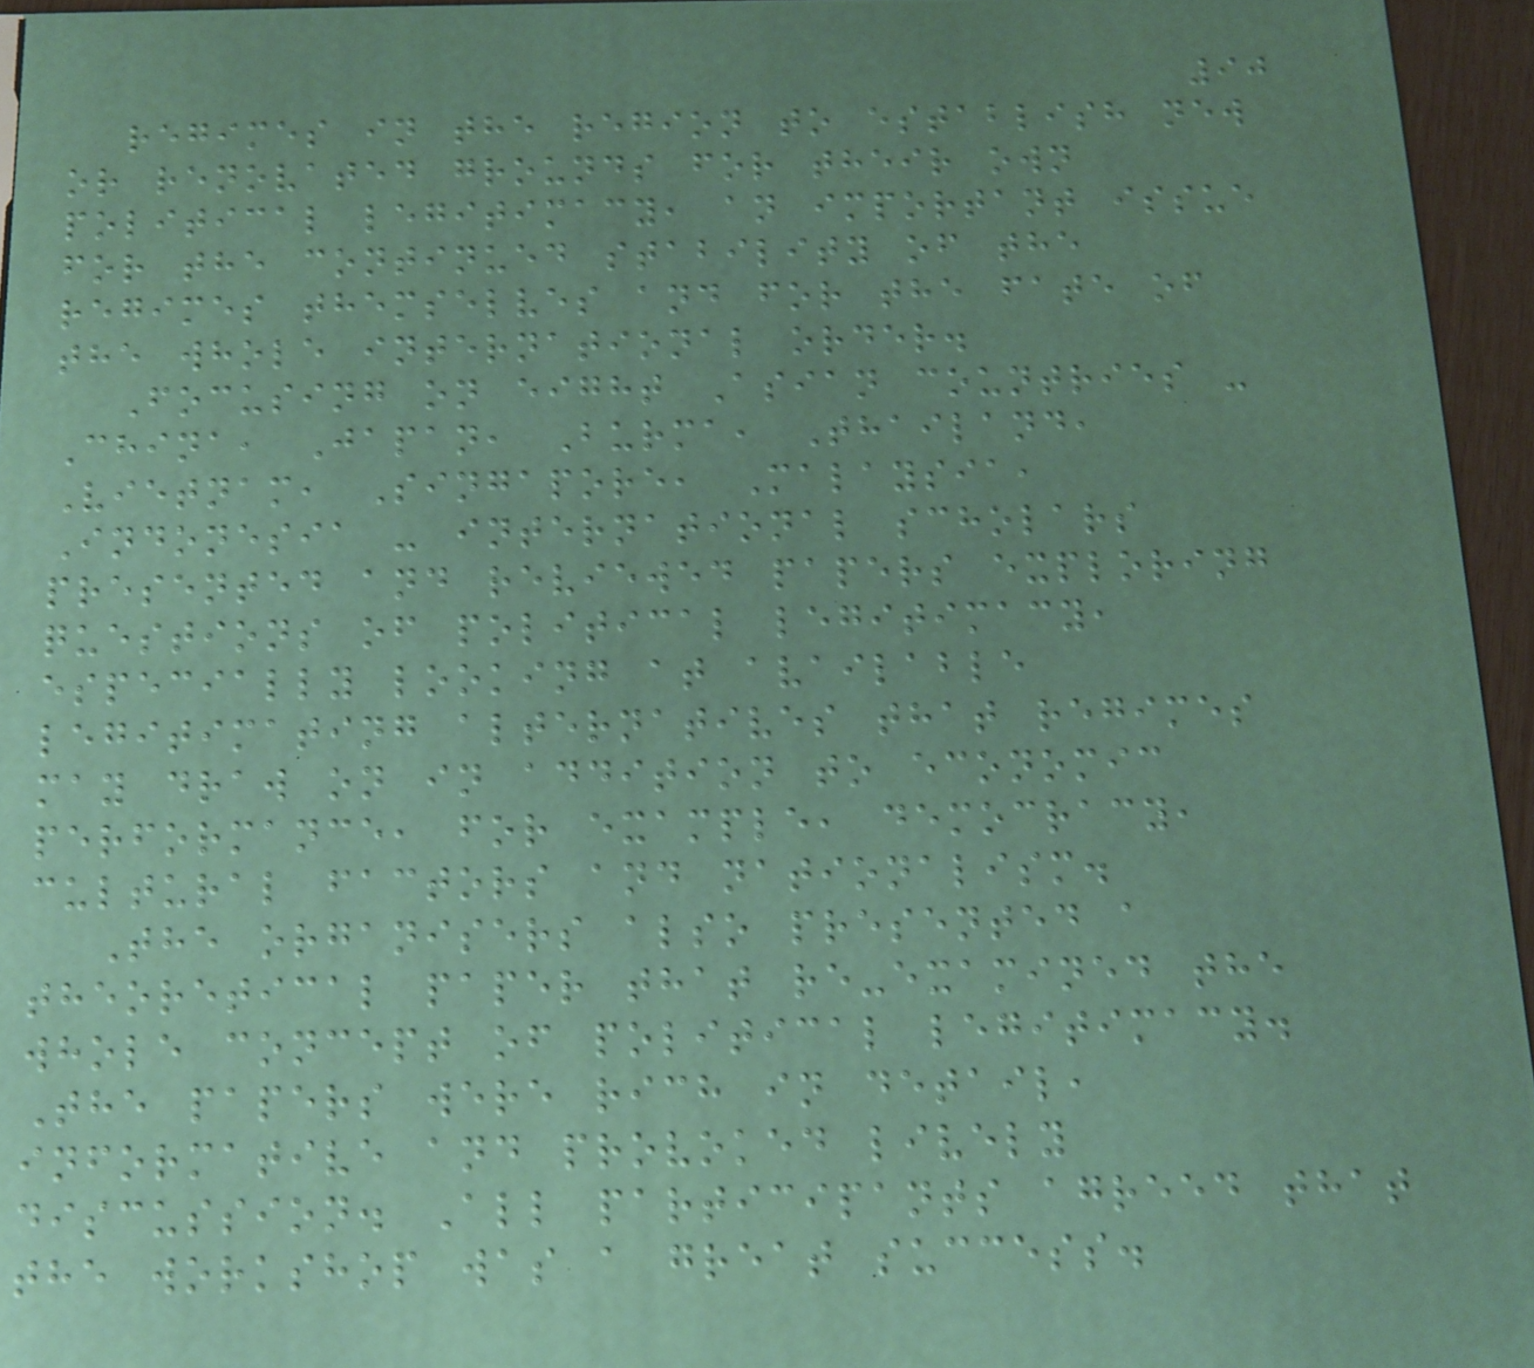90
regimes in the region to establish new
or renovated grounds for their own
political legitimacy, an important issue
for the continued stability of the
regimes themselves and for the fate of
the whole international order.
Focusing on eight Asian countries -
China, Japan, Burma, Thailand,
Vietnam, Singapore, Malaysia,
Indonesia - international scholars
presented and reviewed papers exploring
questions of political legitimacy,
especially looking at available
legitimating alternatives that regimes
may draw on in addition to economic
performance, for example, democracy,
cultural factors and nationalism.
The organisers also presented a
theoretical paper that re-examined the
whole concept of political legitimacy.
The papers were rich in detail,
informative and provoked lively
discussion. All participants agreed that
the workshop was a great success.
